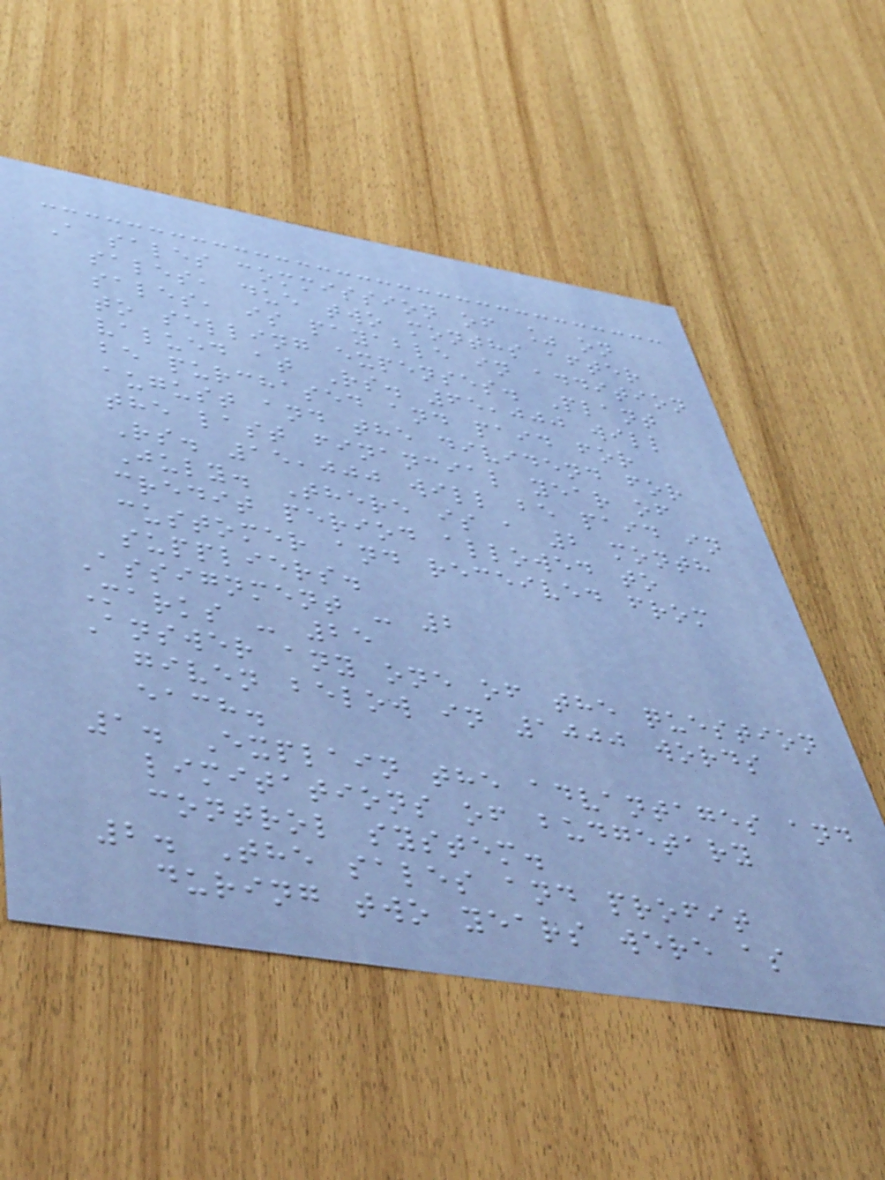A sales commission of % on
sales, due two months after
sales, is payable in addition
to selling expenses. Plant
valued at Rs. 65,000 will
be purchased and paid for
august and the dividend for
the last financial year of
Rs. 15,000 will be paid in
July. There is a 2 month
credit period allowed to
customer and received from
suppliers.
Assignment - 2
Marks - 25
Answer any one of the question
given below in 1000 words
each.
1. Explain the advantages and
limitations of budgetary
control system.
2. The sales and profit
during two years were as
